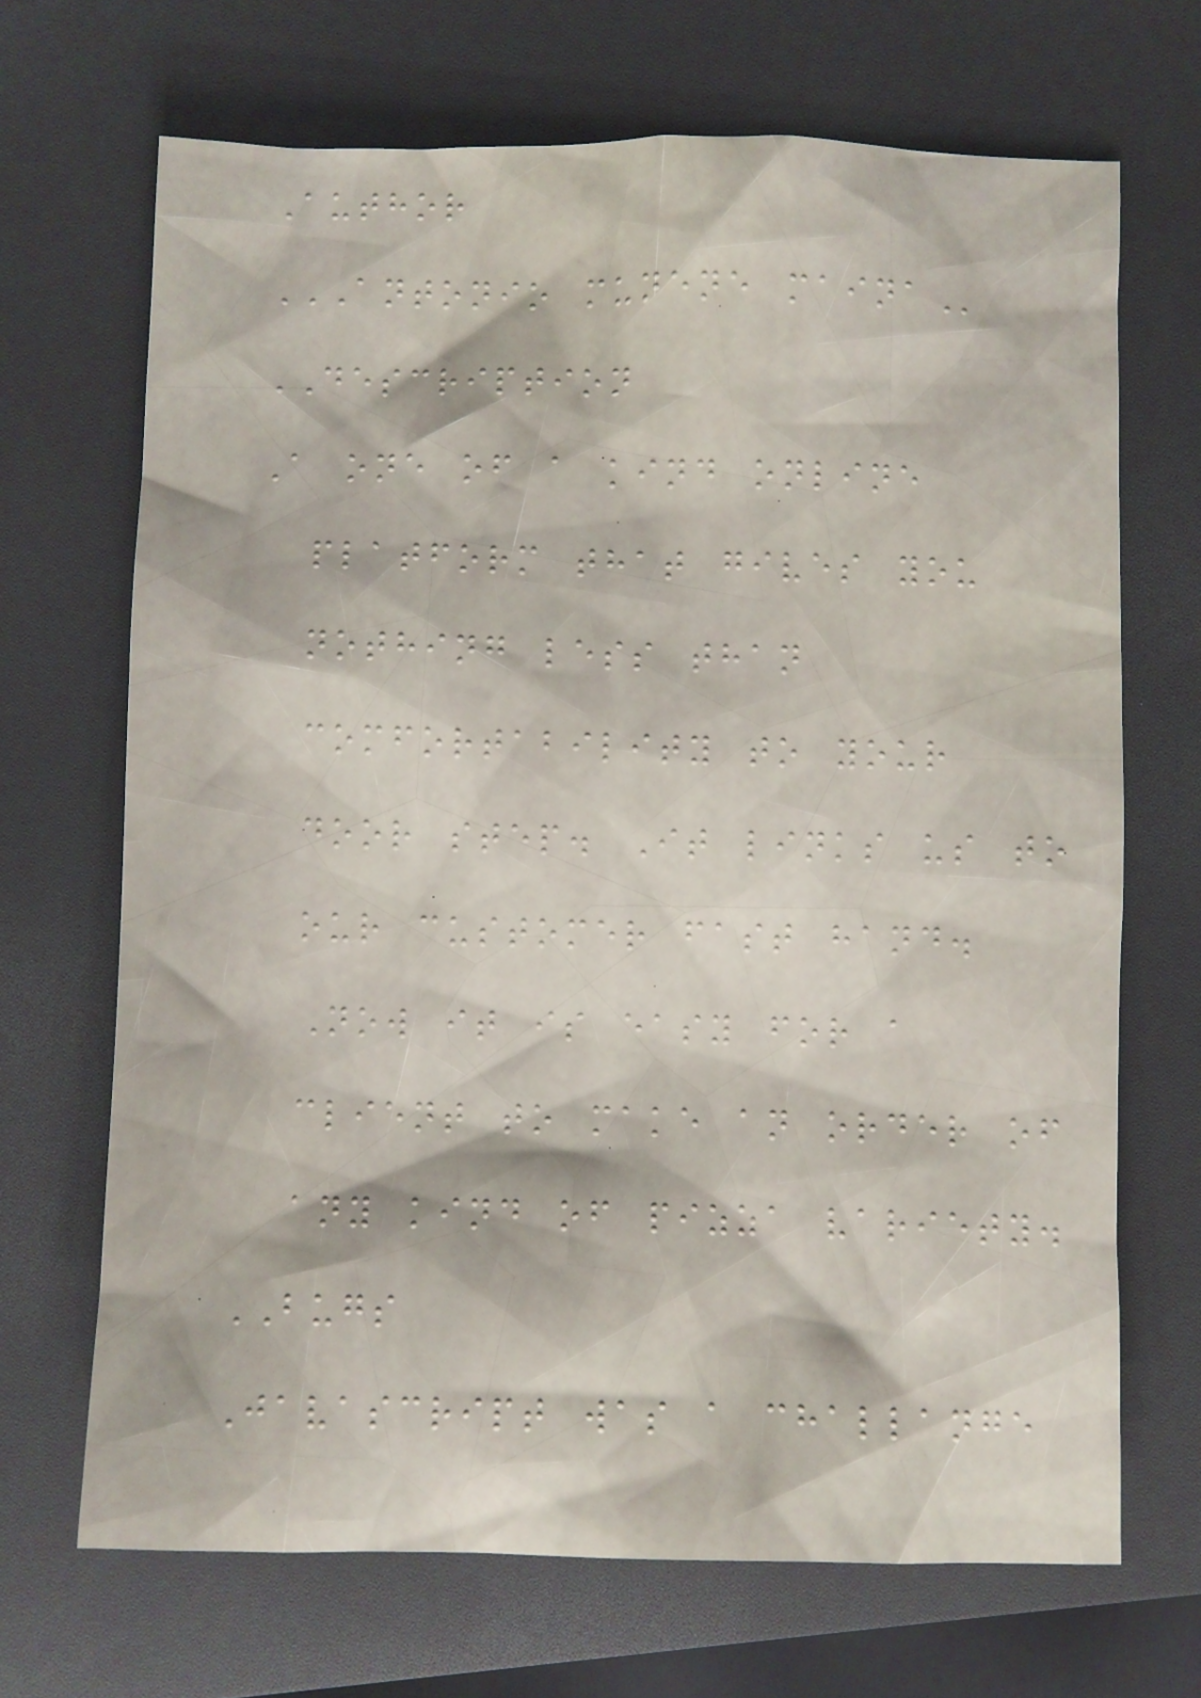Author
ANTONIO MUNENE MAINA
DESCRIPTION
A one of a kind online
platform that gives you
nothing less than
comfortability to your
door step. It links us to
our customer fast hand.
Now it is easy for a
client to make an order of
any kind of pizza variety.
BUGS
Javascript was a challange
